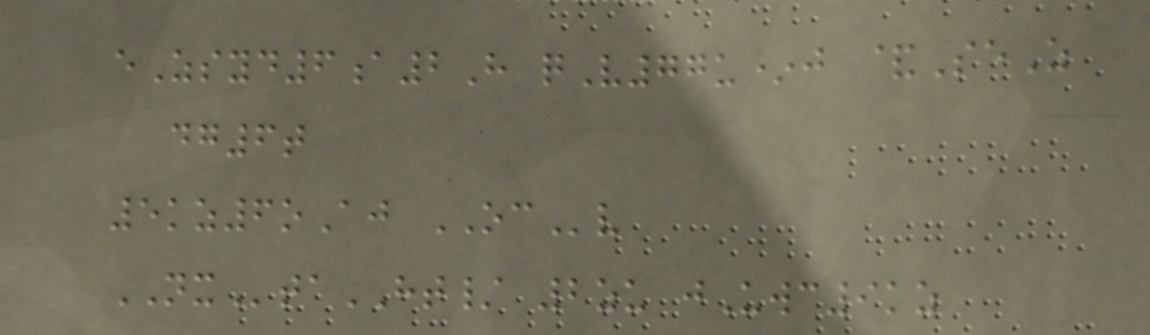eZsyd6a2H qV77u*j &SeZ
dg6t
5kz6oAj OCv
NXtaHT/ 2zu jUwc9kz
